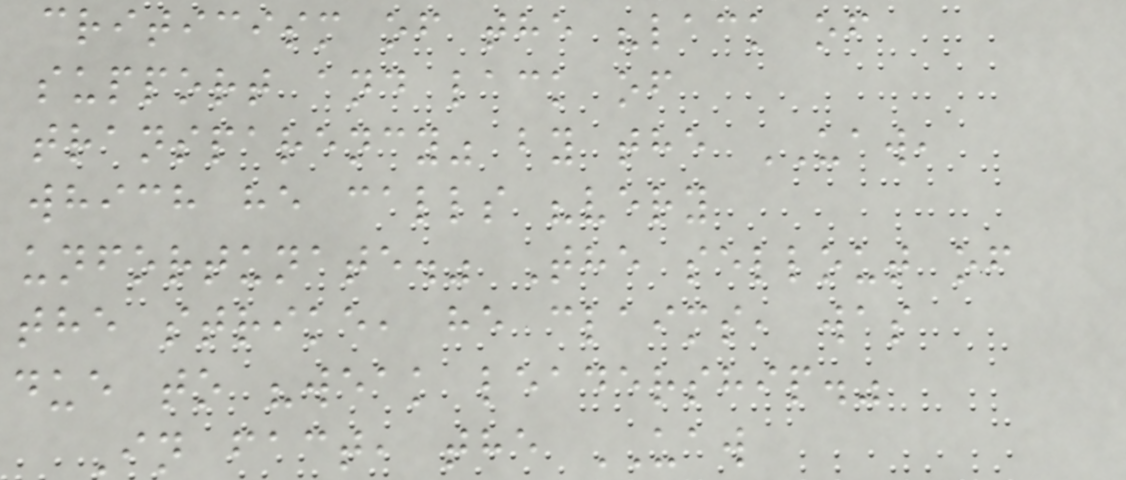criticism of the "lack of
support and lack of
transparency" by the UAW,
which he calls "very
unfortunate." The sellout of
the strike, he claims, was
due to "weak leadership."
In fact, the UAW
